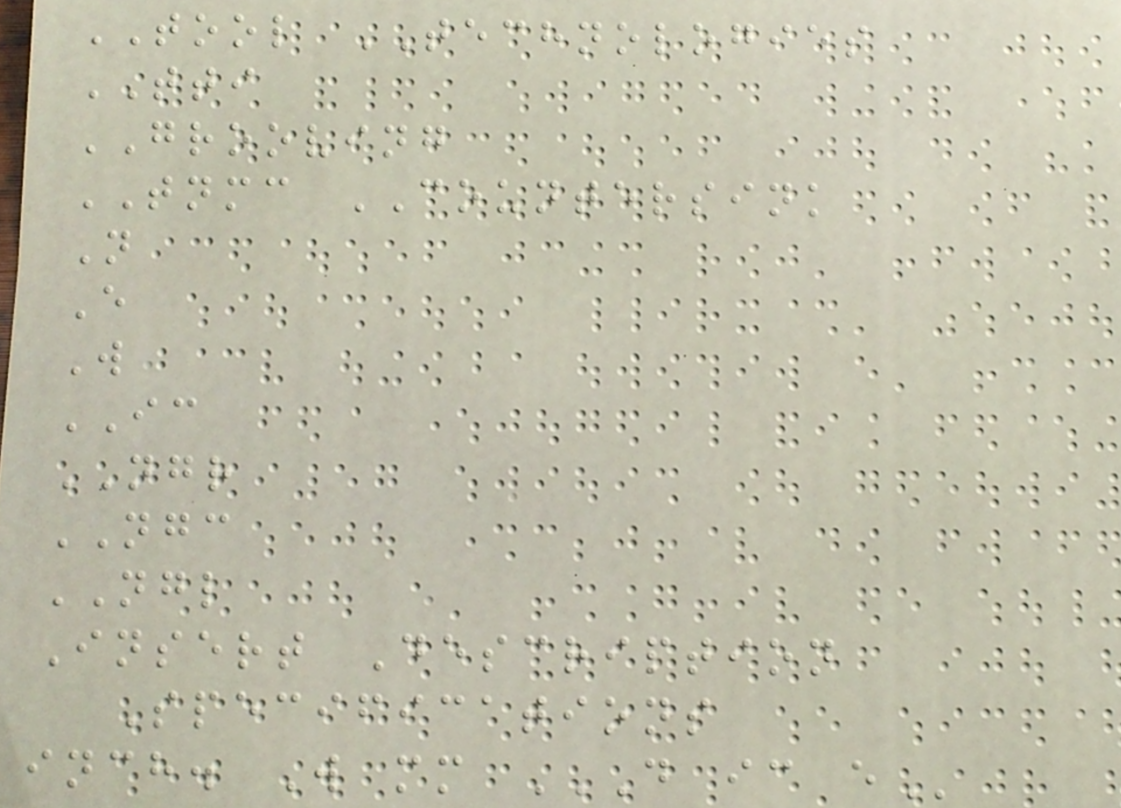TOOL TECHNOLOGIES
TTI
GROOVING
TNMC COUNTERSINK
N
E
W
IC
NGR
NGC
NGL
Insert Description
Specifications
inch. W mm D IC E
